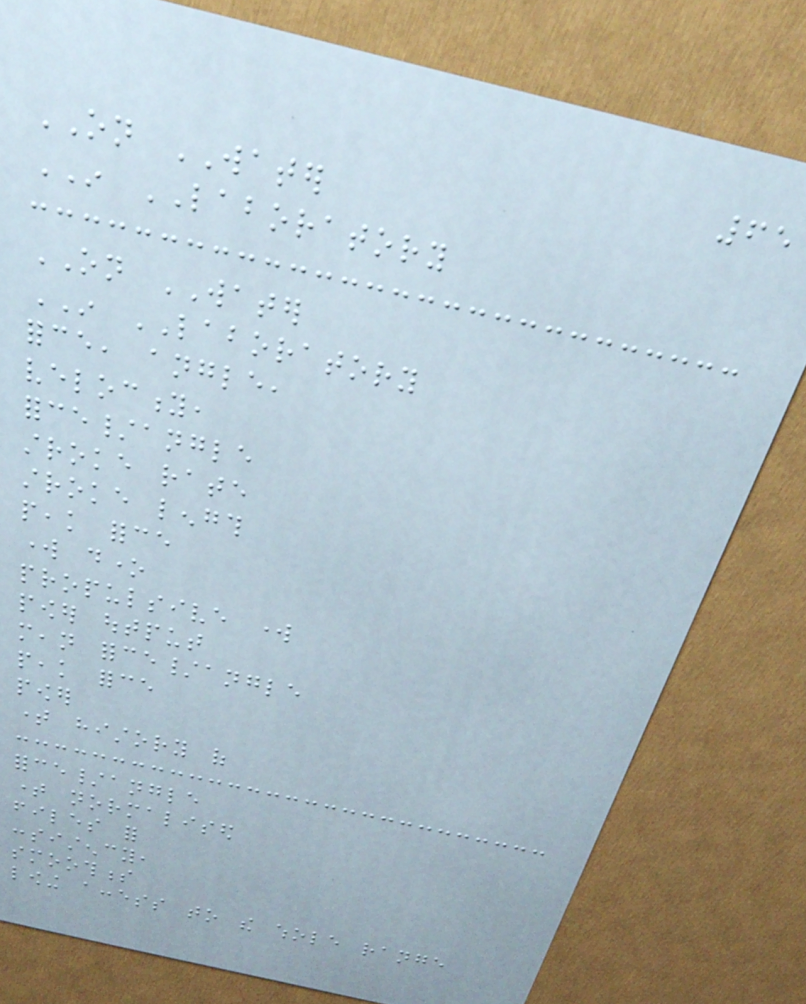65
ON WATER
IN LABORATORY
ON WATER
IN LABORATORY
force, angle,
velocity,
force/angle
stroke rate
stroke length
peak force
work done
propulsive work
power output
mean force/angle
peak force
power
time history of
force/angle
time normalised
files for
consistency,
smoothness
lowing access to the whole range
